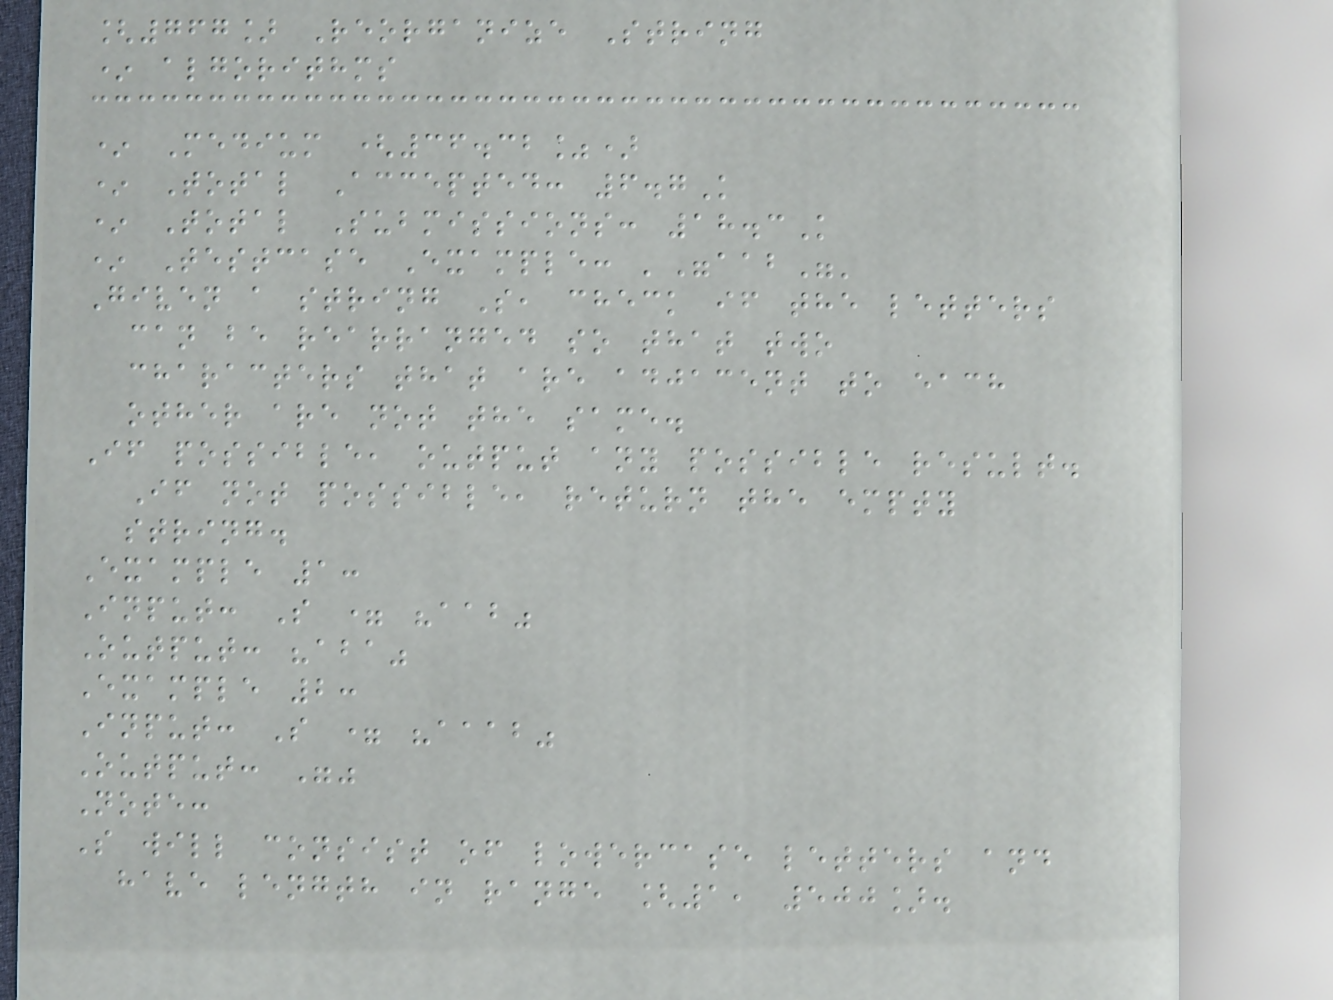[767] Reorganize String
* algorithms
* Medium (36.32%)
* Total Accepted: 6.7K
* Total Submissions: 18.3K
* Testcase Example: '"aab"'
Given a string S, check if the letters
can be rearranged so that two
characters that are adjacent to each
other are not the same.
If possible, output any possible result.
If not possible, return the empty
string.
Example 1:
Input: S = "aab"
Output: "aba"
Example 2:
Input: S = "aaab"
Output: ""
Note:
S will consist of lowercase letters and
have length in range [1, 500].
